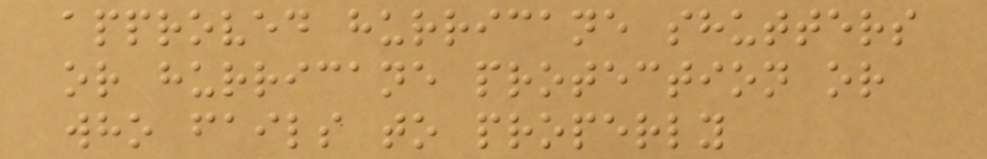approved hurricane shutters
or hurricane protection or
who fails to properly
